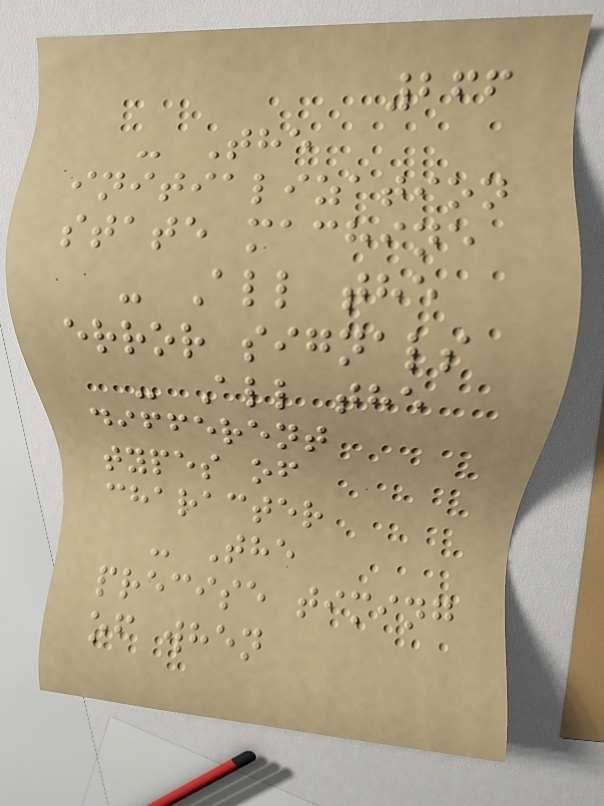266
- The
initialization
state machine
- All the
error signals
- All the
different
types of
character
- The
precise timing
of when
